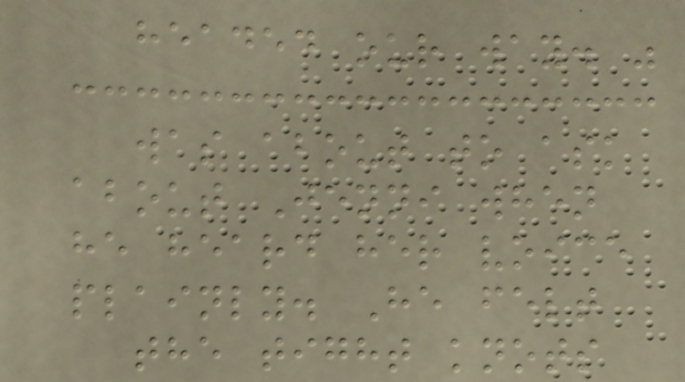headed our way. "
was about to ask
about Jenni when
he heard her voice
plainly. He felt
the tight knots
